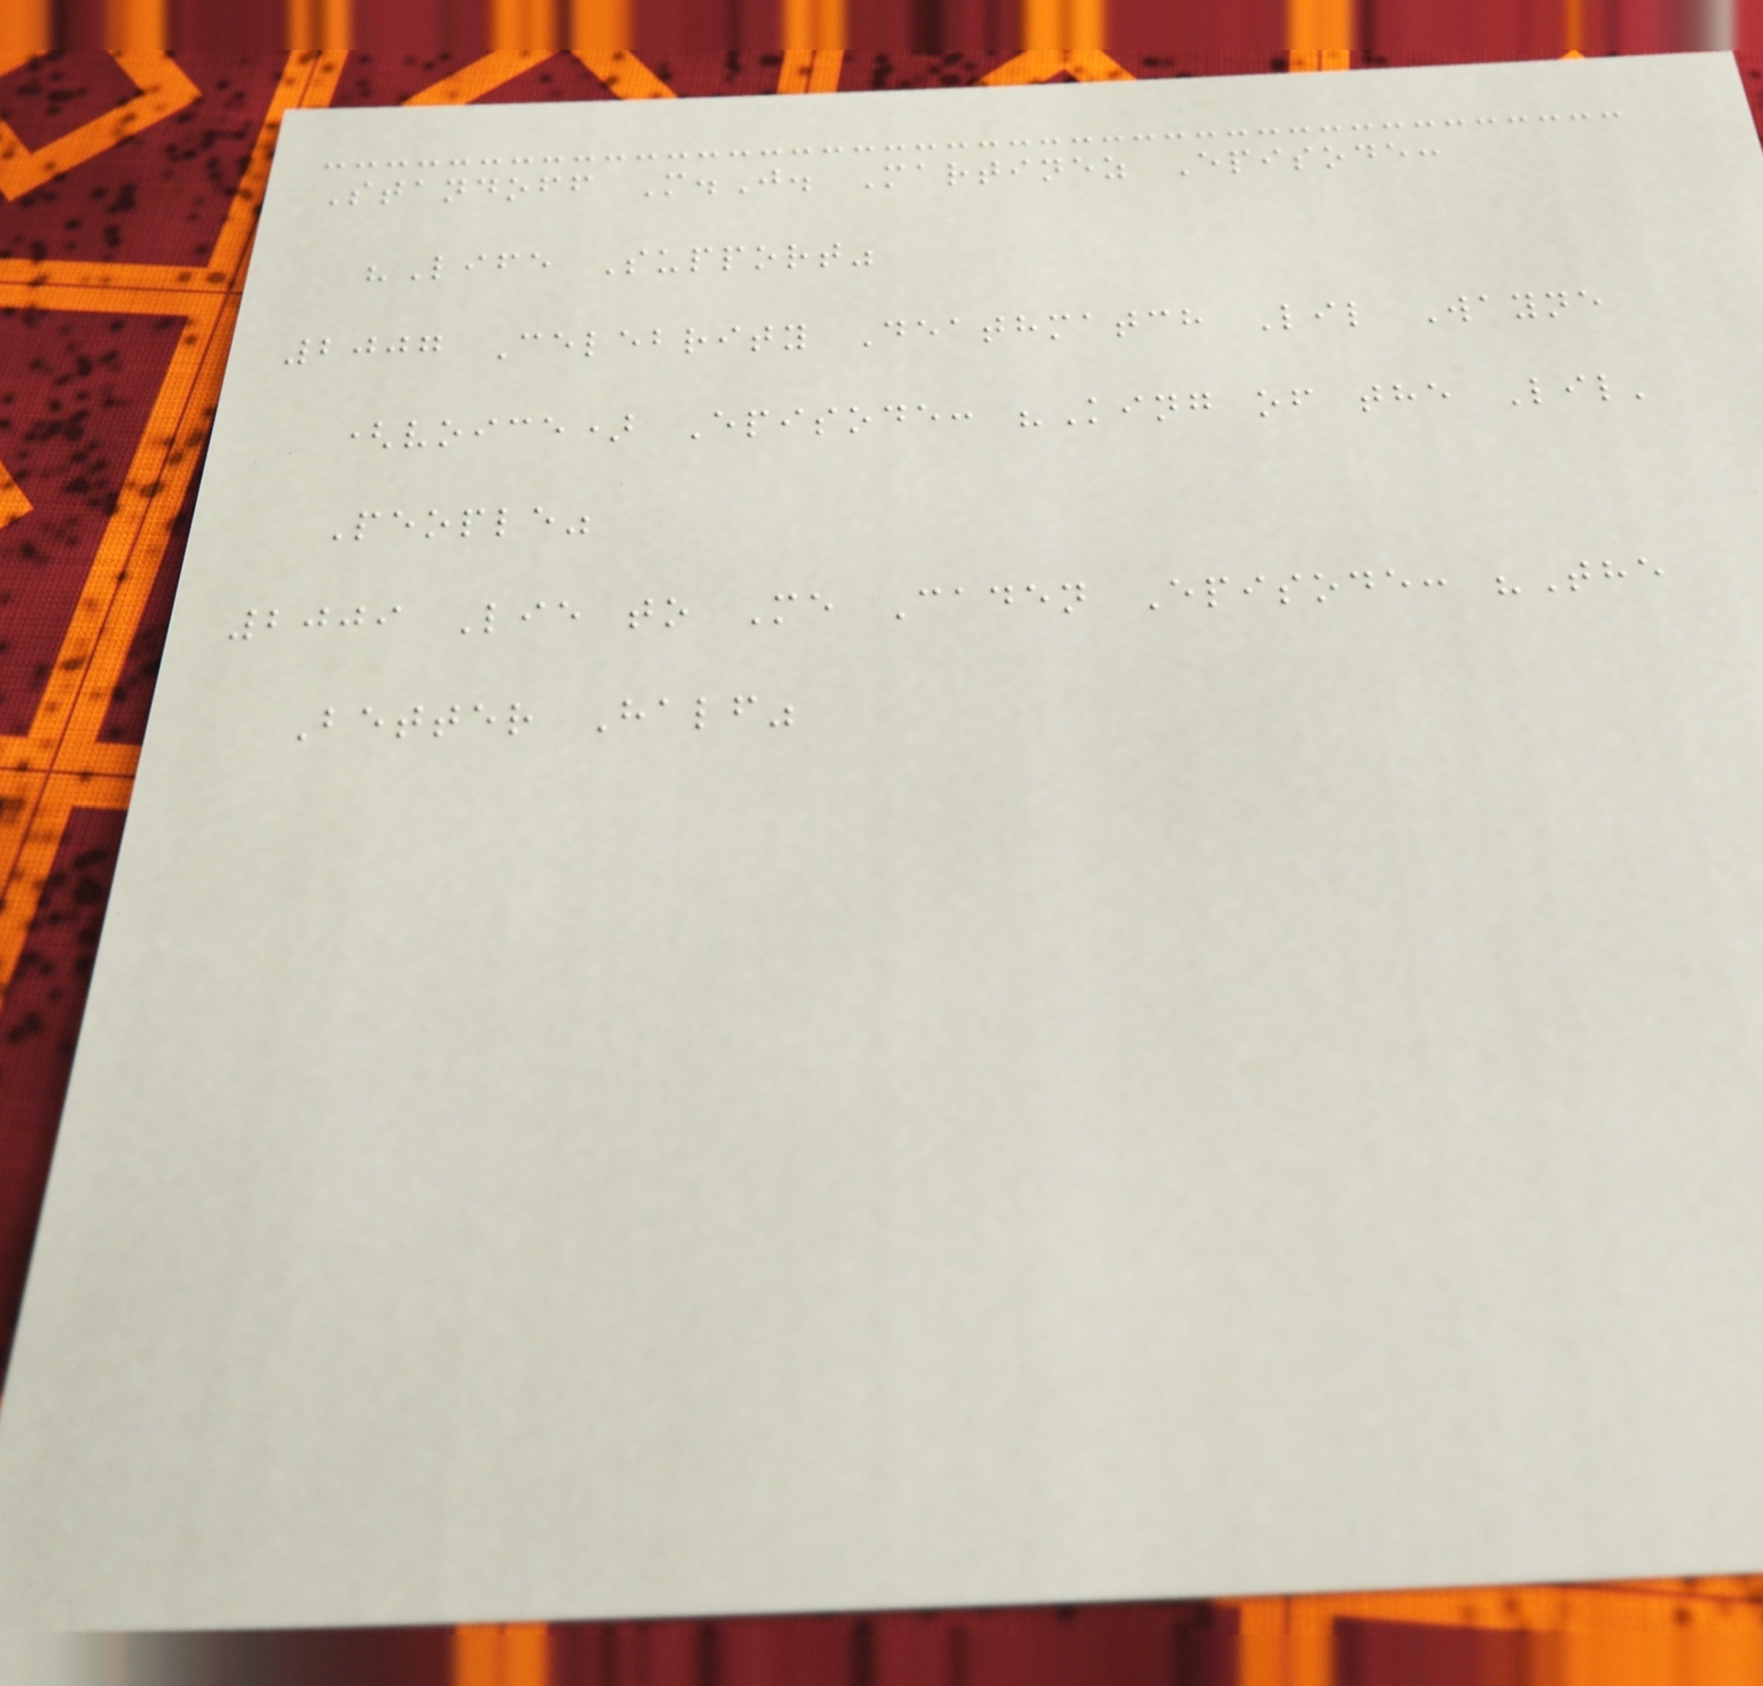Standoff M.J. Martinez Episode:
"Life Support"
2007 Celebrity Deathmatch Lil Wayne
(voice) Episode: "King of the Lil'
People"
2009 Lie to Me Caden Episode: "The
Better Half"
